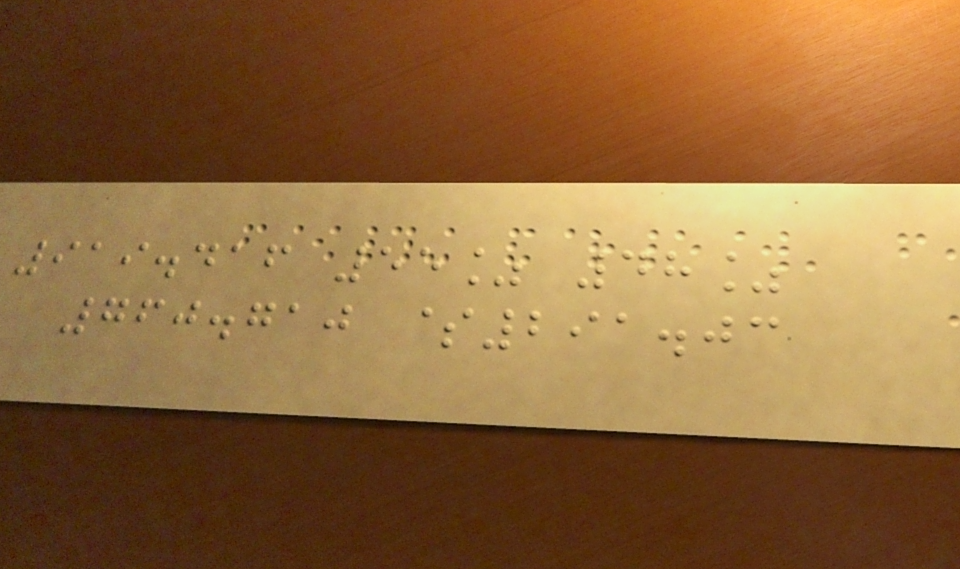919.416 55% 48%
760.710 $291.03
